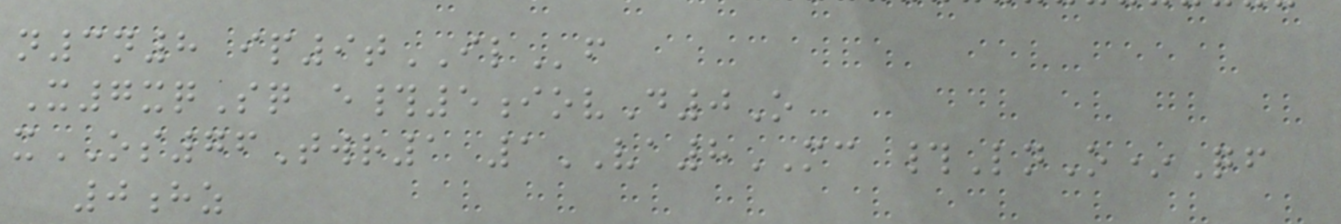n3n8 ip9tILf
X7xqSq e#5iovD0O
xOS76Twr1 1VA8MC #LnO*Qf
0hz
